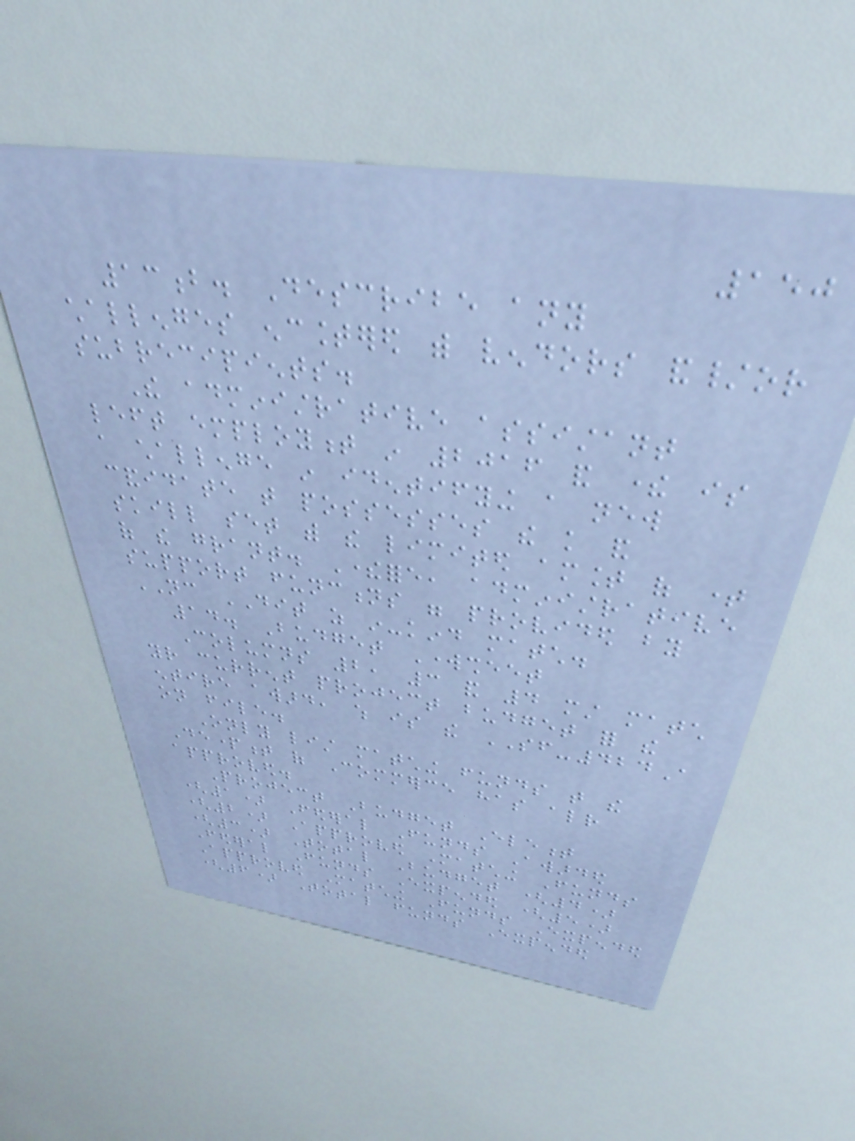150
13b. Describe any
challenges encountered with vendors and/or
subrecipients.
The administrative assistant
left employment in 2016 and there is
a challenge in identifying a new
candidate that possesses the knowledge and
skill set with the limited amount of time
of the grant. Therefore, administrative
support functions were provided by
NC DIT as in-kind match.
14. Budget Worksheet
Columns 2, 3 and 4 must match
your current project budget for the
entire award, which is the SF-424A
on file.
Only list matching funds that the
Department of Commerce has already
approved.
Project Budget Element
(1) Federal Funds Awarded
(2) Approved Matching Funds
(3) Total Budget (4)
Federal Funds Expended (5)
Approved Matching Funds Expended
(6) Total funds Expended
